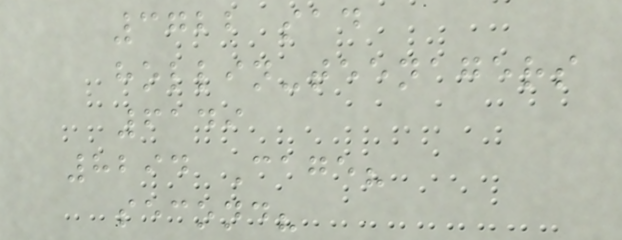3722 sad
hollin-teenagers
6149
8294 Cage?
second?
